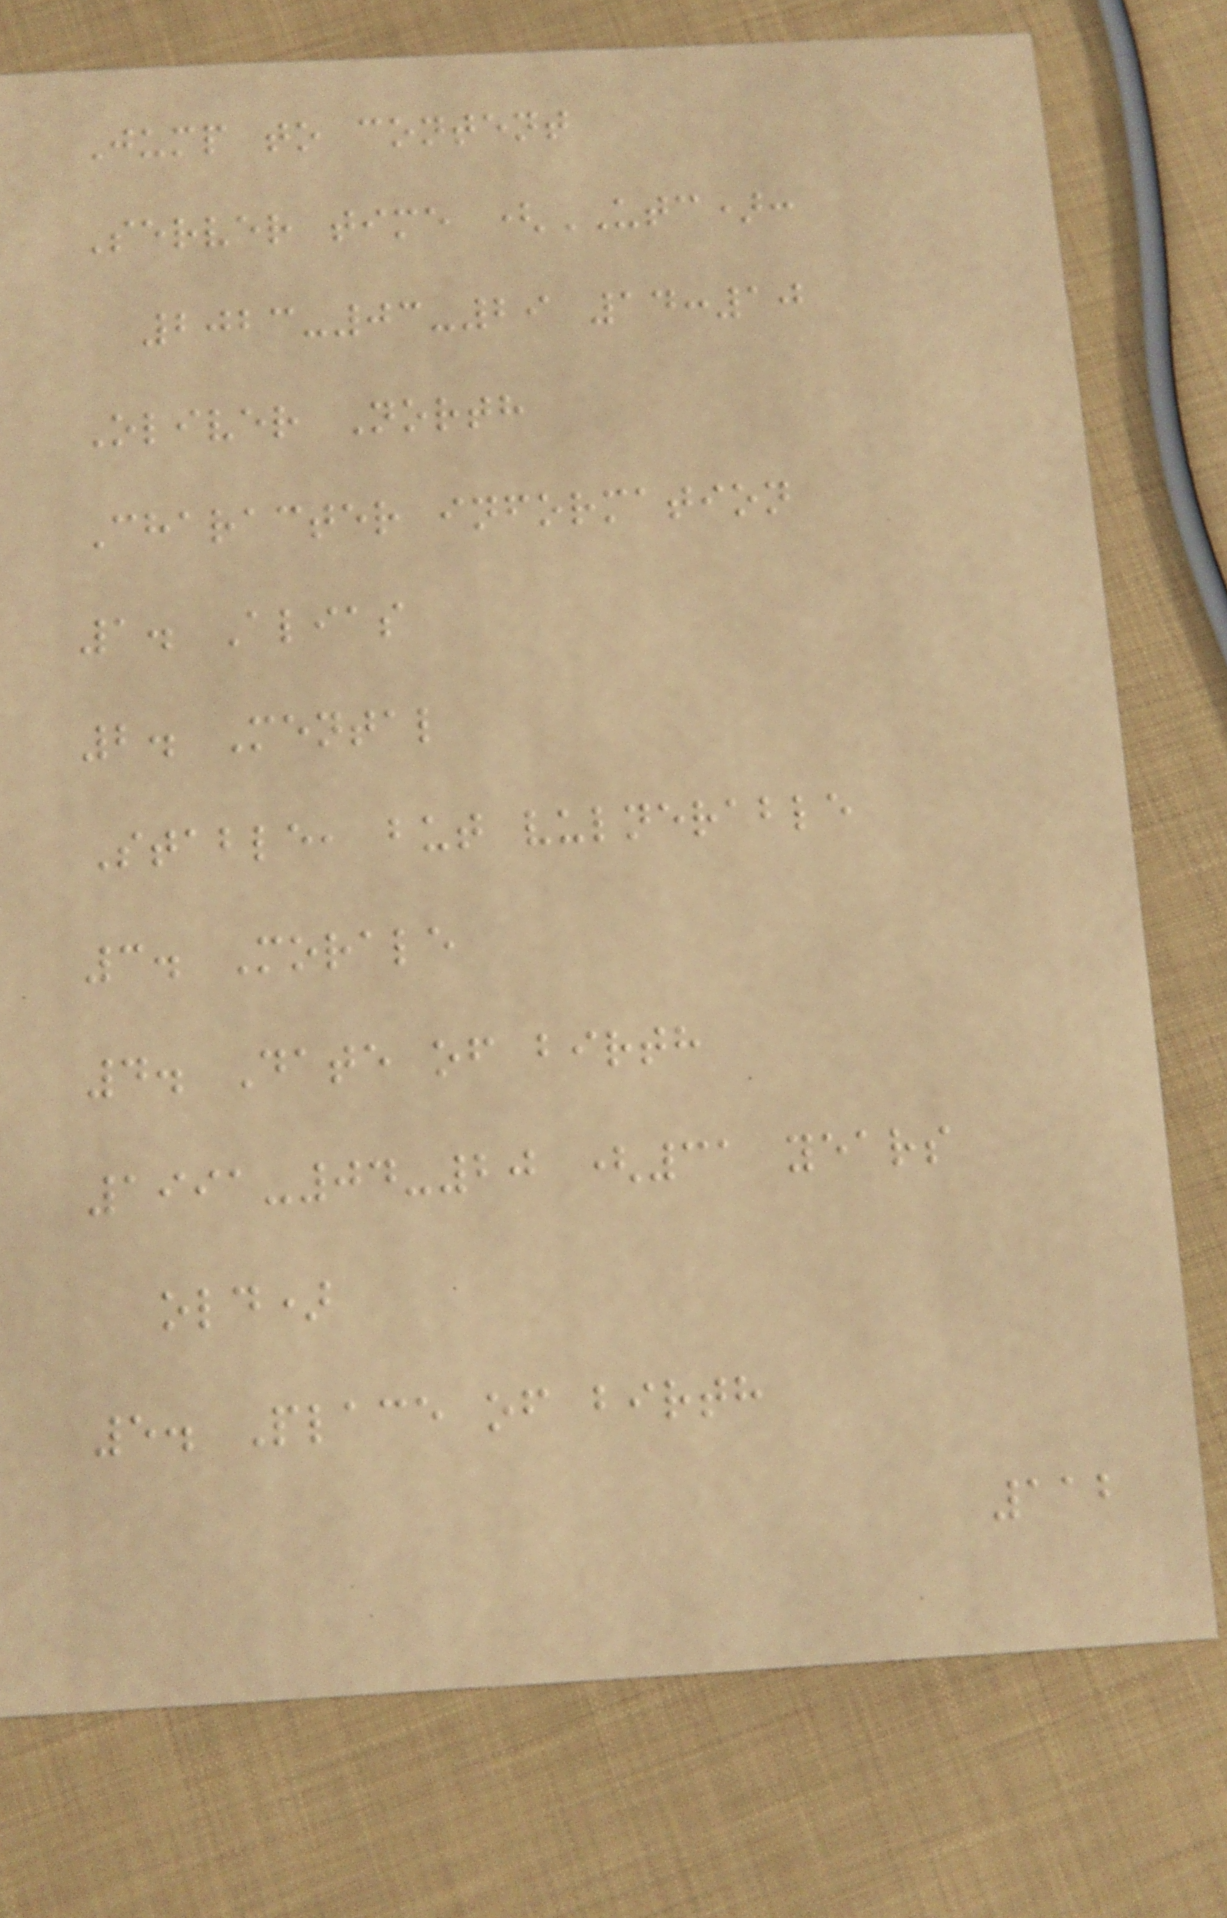Jump to content
Server time (UTC):
2023-03-29 14:10
Oliver North
Character information
1. Alias
2. Mental
Stable, but vulnerable
3. Morale
4. Date of birth
1991-04-20 (31 years
old)
5. Place of birth
112
